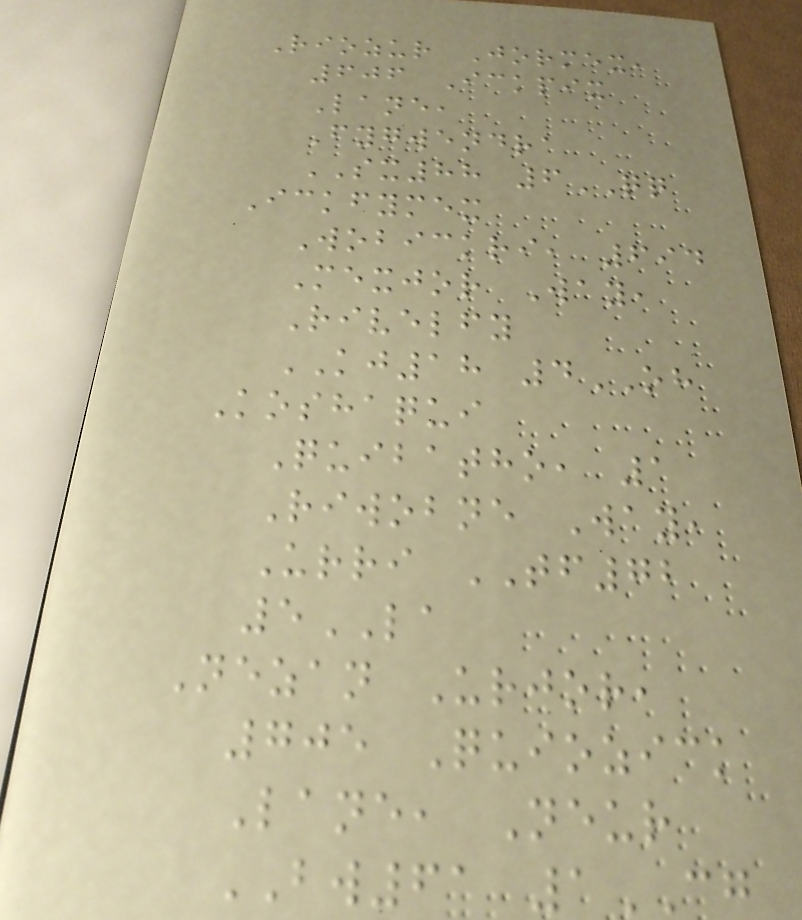Riozur Jormex,
606 Ickpix
Lane,
Fygwendra
SX88 6QQ
Ickfymex
Wobickri, 694
Mexjor Way,
Rivelfy
KJ18 4OH
Koshaqui
Quibatho, 1
Riwobne Way,
Urri TF72
5LA
Nezan Urjor,
705 Quiozick
Lane, Neur
BW61 1CG
